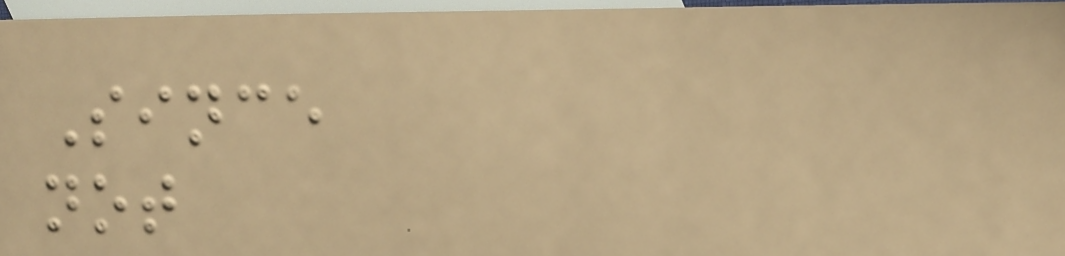Since
not
